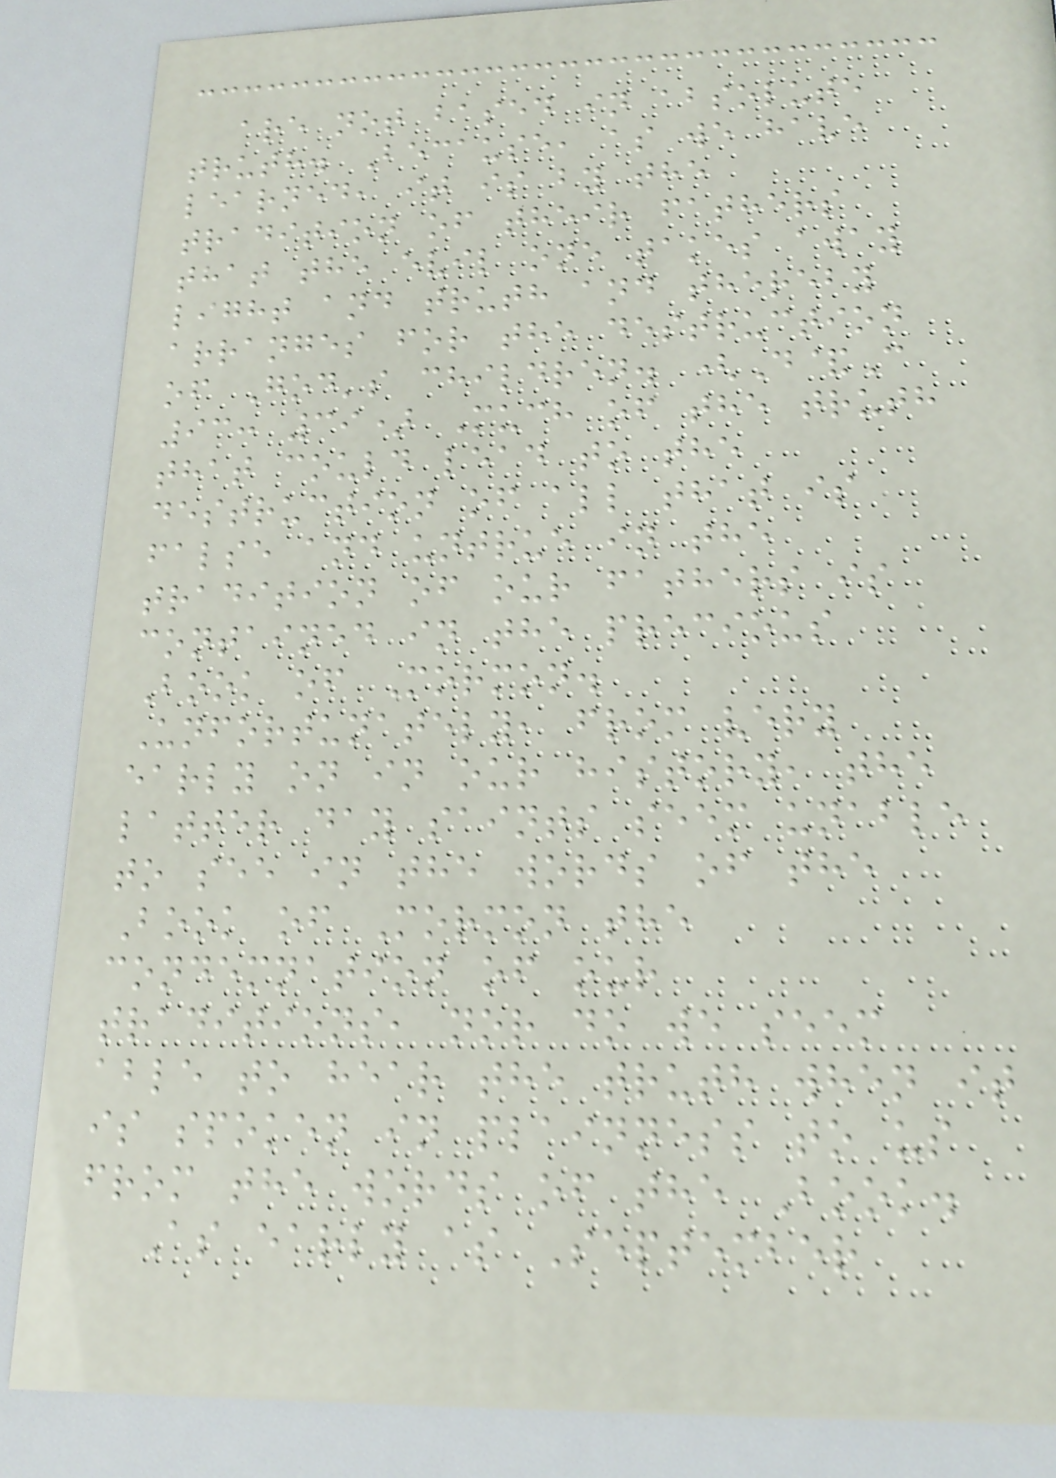are not based in absolute
truth. Because, as we have
learned, it is by the
tradition of their fathers
that the evil one takes away
light and truth and thereby
arranges for the destruction
of God's children. (D&C
93: 39) Much of the truth
that could lead to the
destruction of all that is
false and untrue in the
tradition of our fathers is
contained in the precious
Book of Mormon.
Unfortunately, from very
early on in our history, the
latter day saints seem unable
to see in the words of the
Book of Mormon the
condemnation of our
traditions, nor do we seem
able to hear the truth when it
is spoken in plainness to us
from the words of the Book.
As early as September
